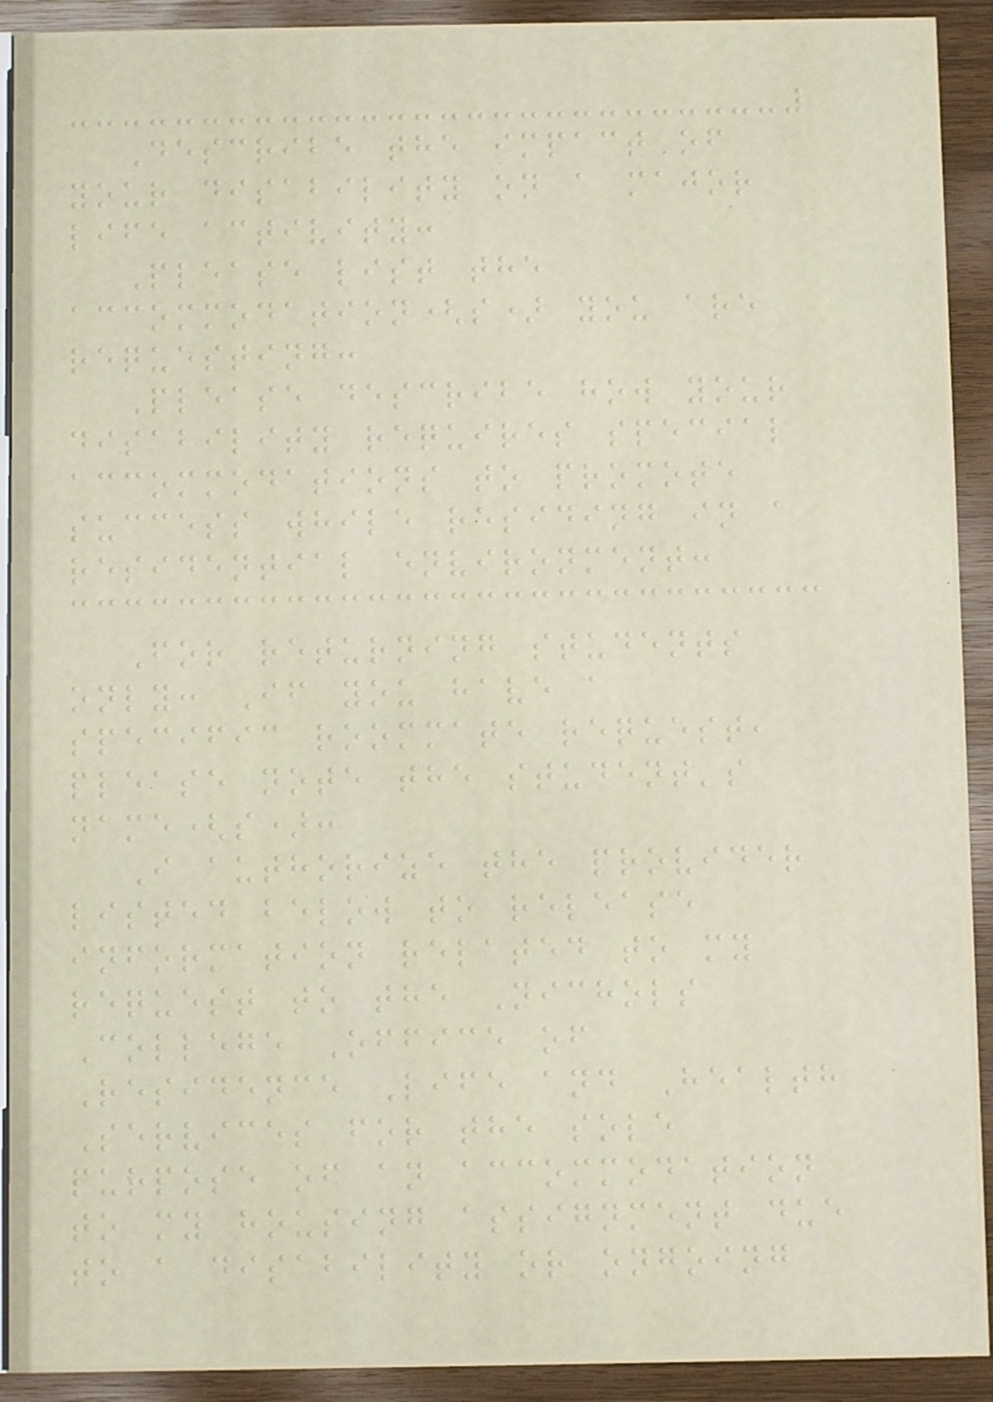Describe the impact of
your disability on a major
life activity:
Please list the
accommodation(s) you are
requesting:
Please describe how your
disability requires special
accommodations to promote
success while residing in a
residential environment:
For returning students
only: If you have a
specific roommate request,
please note the student's
name(s):
I authorize the provider
listed below to release
information related to my
request to the Nichols
College Office of
Residence Life and Health
Services for the sole
purpose of an accommodation
to my housing assignment due
to a disability or ongoing
